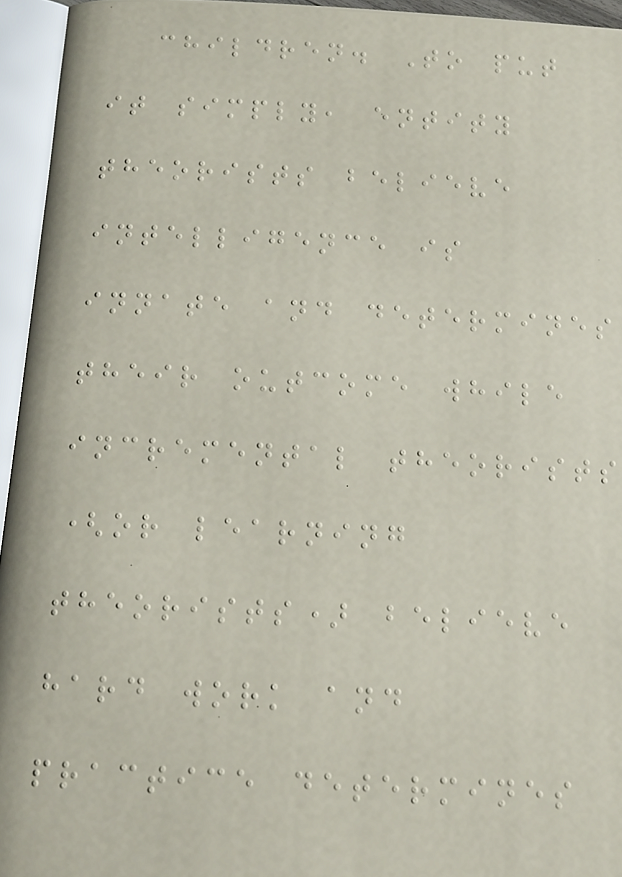children. To put
it simply, entity
theorists believe
intelligence is
innate and determines
their outcome while
incremental theorists
(or learning
theorists) believe
hard work and
practice determines
